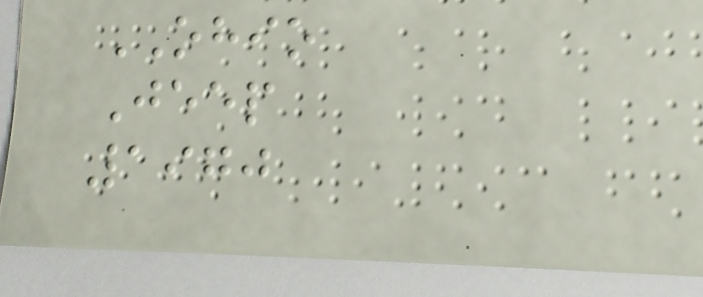OHIO
Jeep
1970
